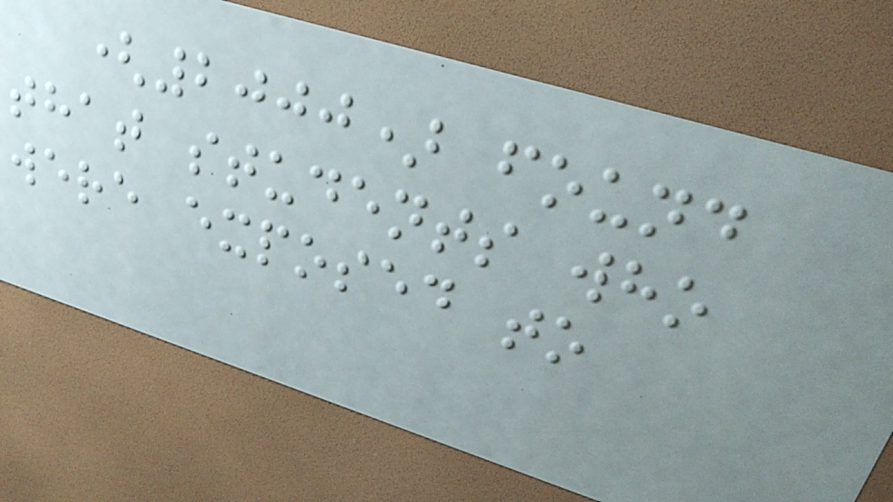(2000) found
that students who
were exposed to
